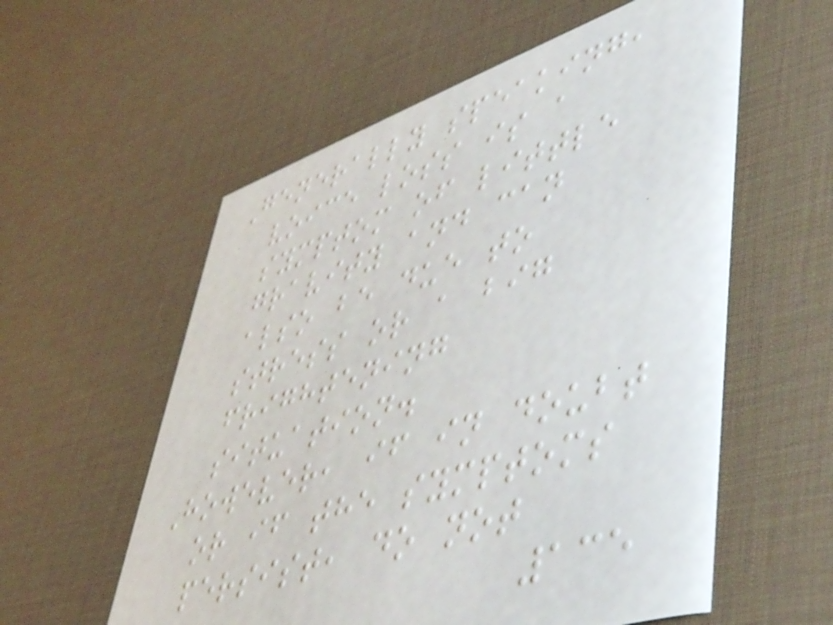Generally speaking,
voice loss is a
symptom of little
gravity and can
also be due to
stress or a big
frightening
situation.
However, if in doubt
or if the symptoms
persist, do not
135
